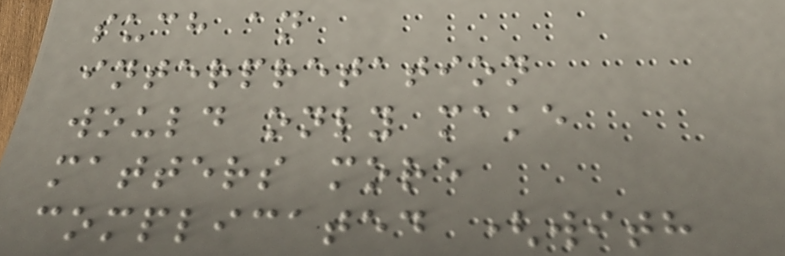such an
interpretation
would only make
matters more
complicated (with
